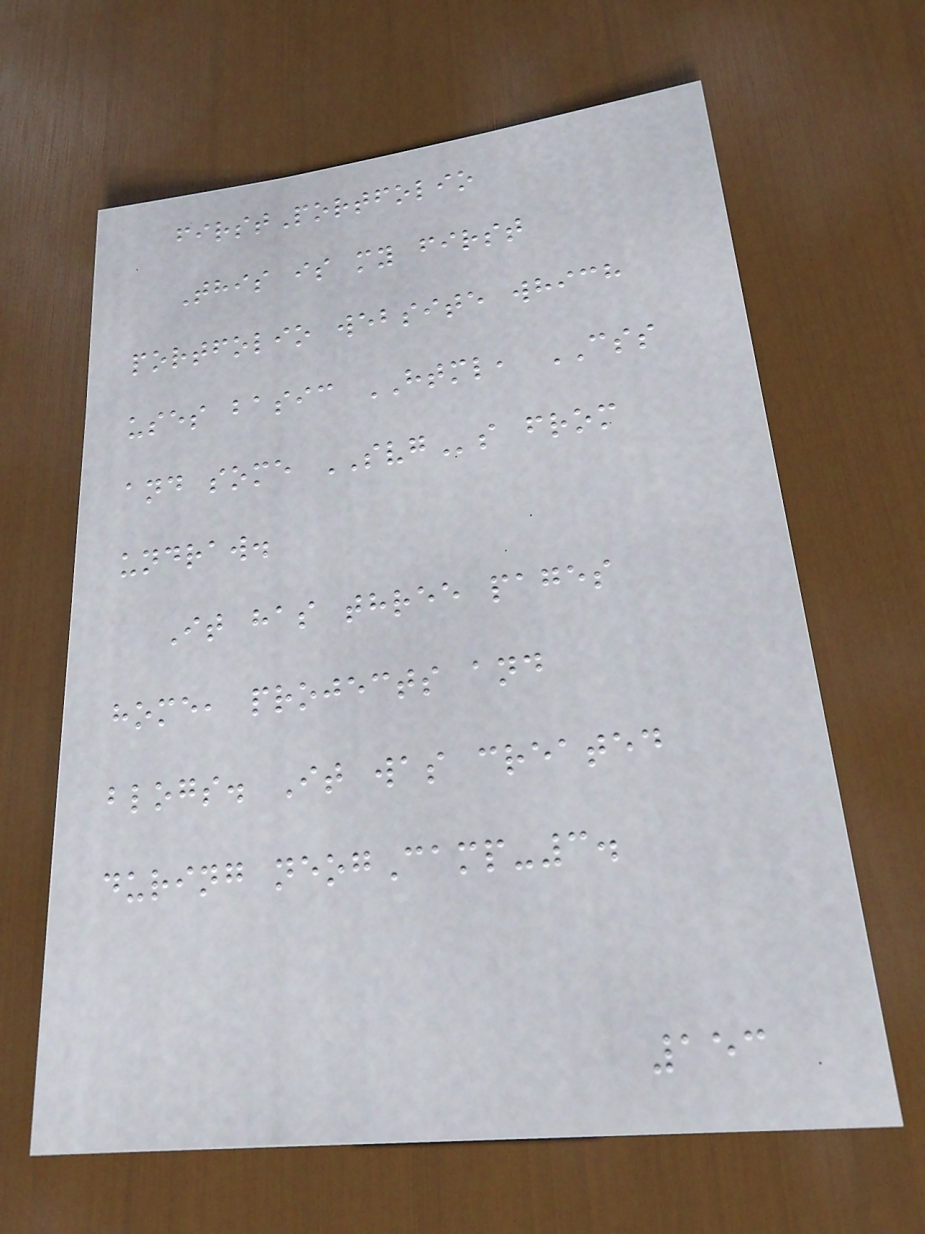firstPortfolio
This is my first
portfolio website which
uses basic HTML, CSS
and some SVGs from
undraw.
It has three pages
home, projects and
blogs. It was created
during neogCamp-3.
153
